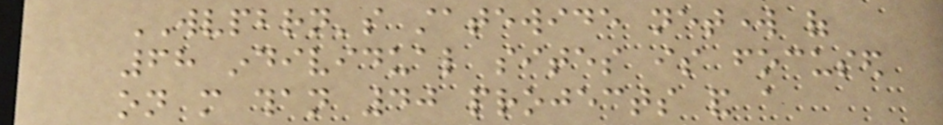WVPBRN's statewide network of
68 individual sites is focused
on more than 40 projects and a
